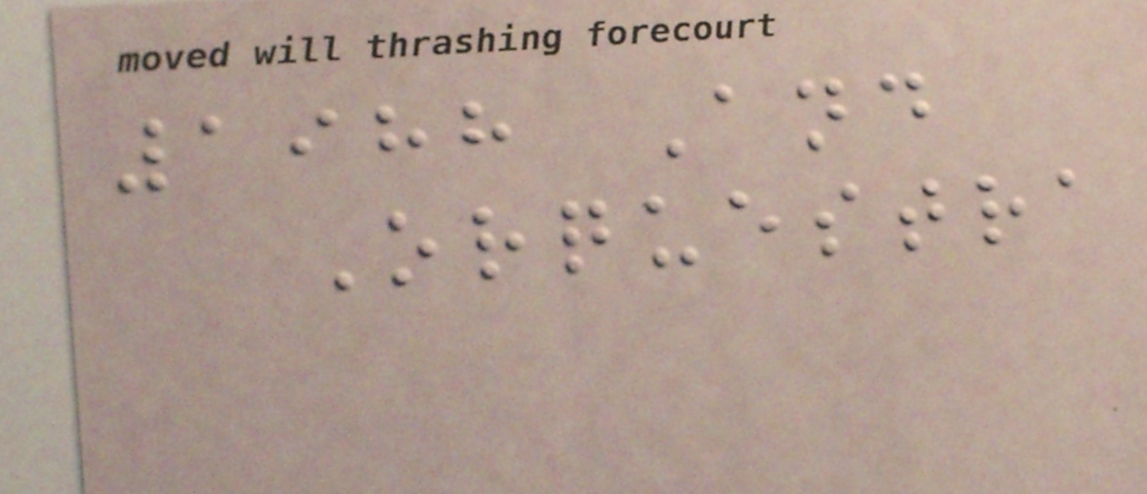1988 And
Orquestra
